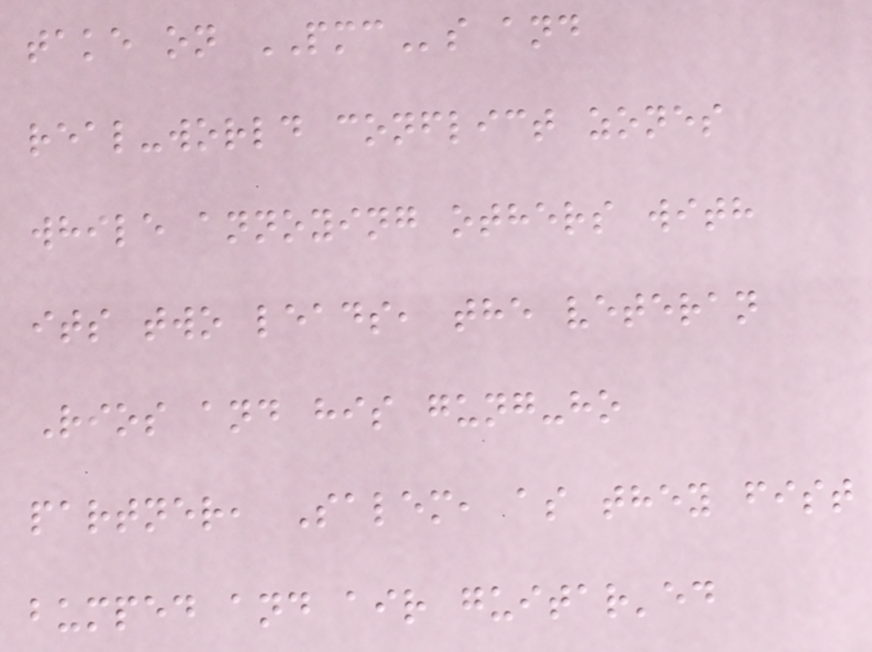take on PMCs and
real-world conflict zones
while annoying others with
its two leads, the veteran
Rios and his gung-ho
partner, Salem, as they fist
bumped and air guitar'ed
